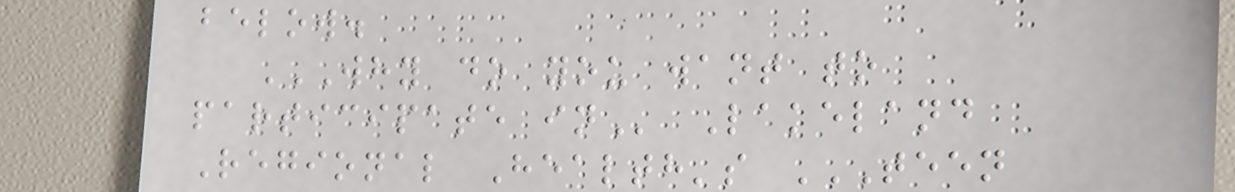below.
WHY DO YOU WANT TO
PARTICIPATE IN Lakeland
Regional Health's TEEN
